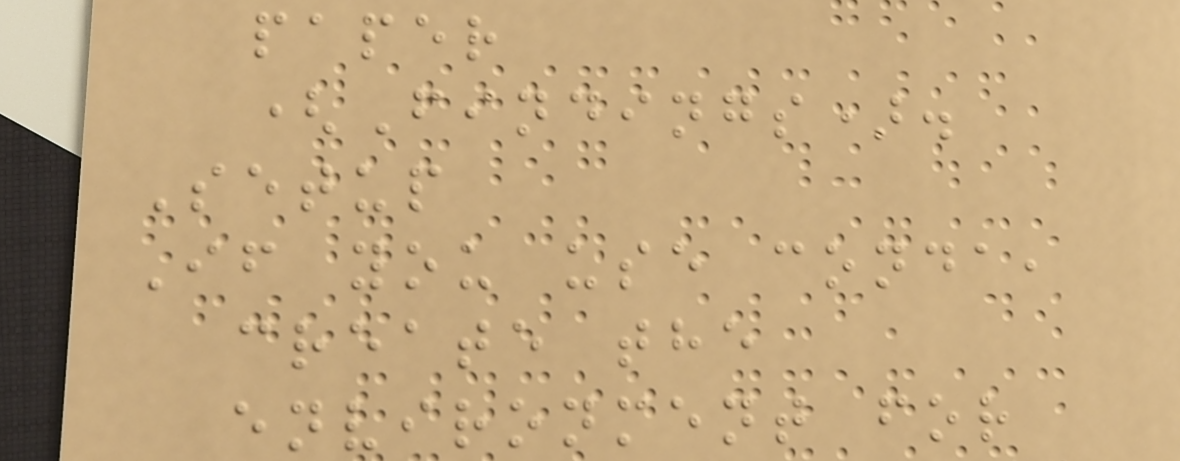paper
(Findings).
Setup
If you use conda,
create the
environment for
